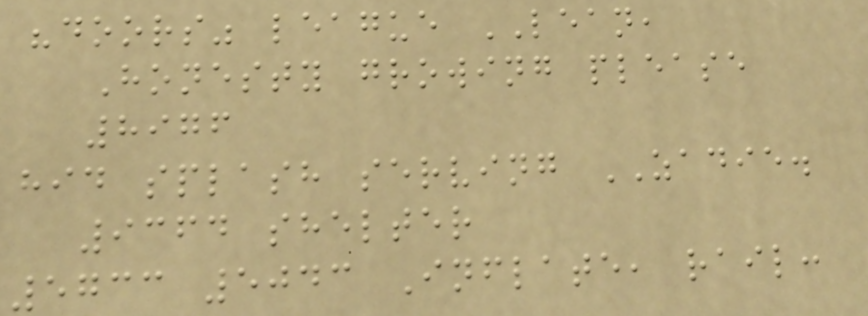"doors" league LEAN,
Honesty growing please
8976
hid splash serving ZADIE.
9364 shelter
5733 5043 Inflate, rail:
